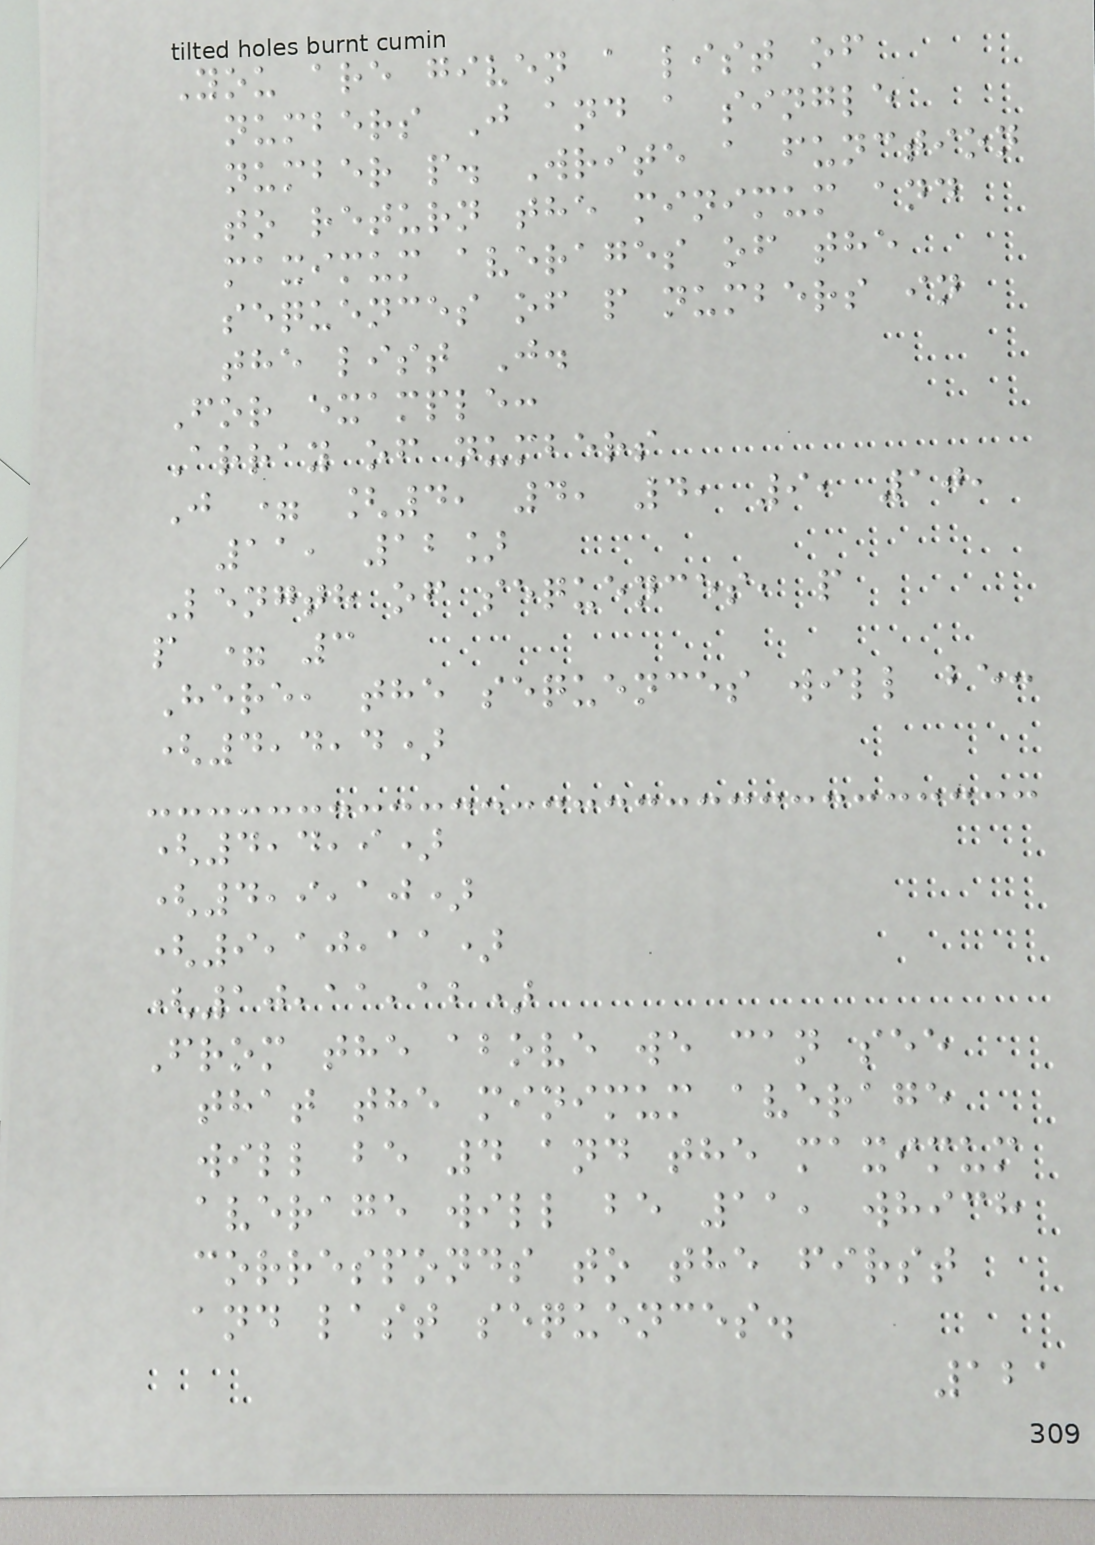You are given a list of
numbers J and a single
number p. Write a function
to return the minimum and
maximum averages of the
sequences of p numbers in
the list J.
For example:
Array of numbers
J = [4, 4, 4, 9, 10,
11, 12]
Length of sequences, p
p = 3
Here, the sequences will be:
(4,4,4)
(4,4,9)
(4,9,10)
(9,10,11)
(10,11,12)
From the above we can see
that the minimum average
will be 4 and the maximum
average will be 11, which
corresponds to the first
and last sequences.
121
